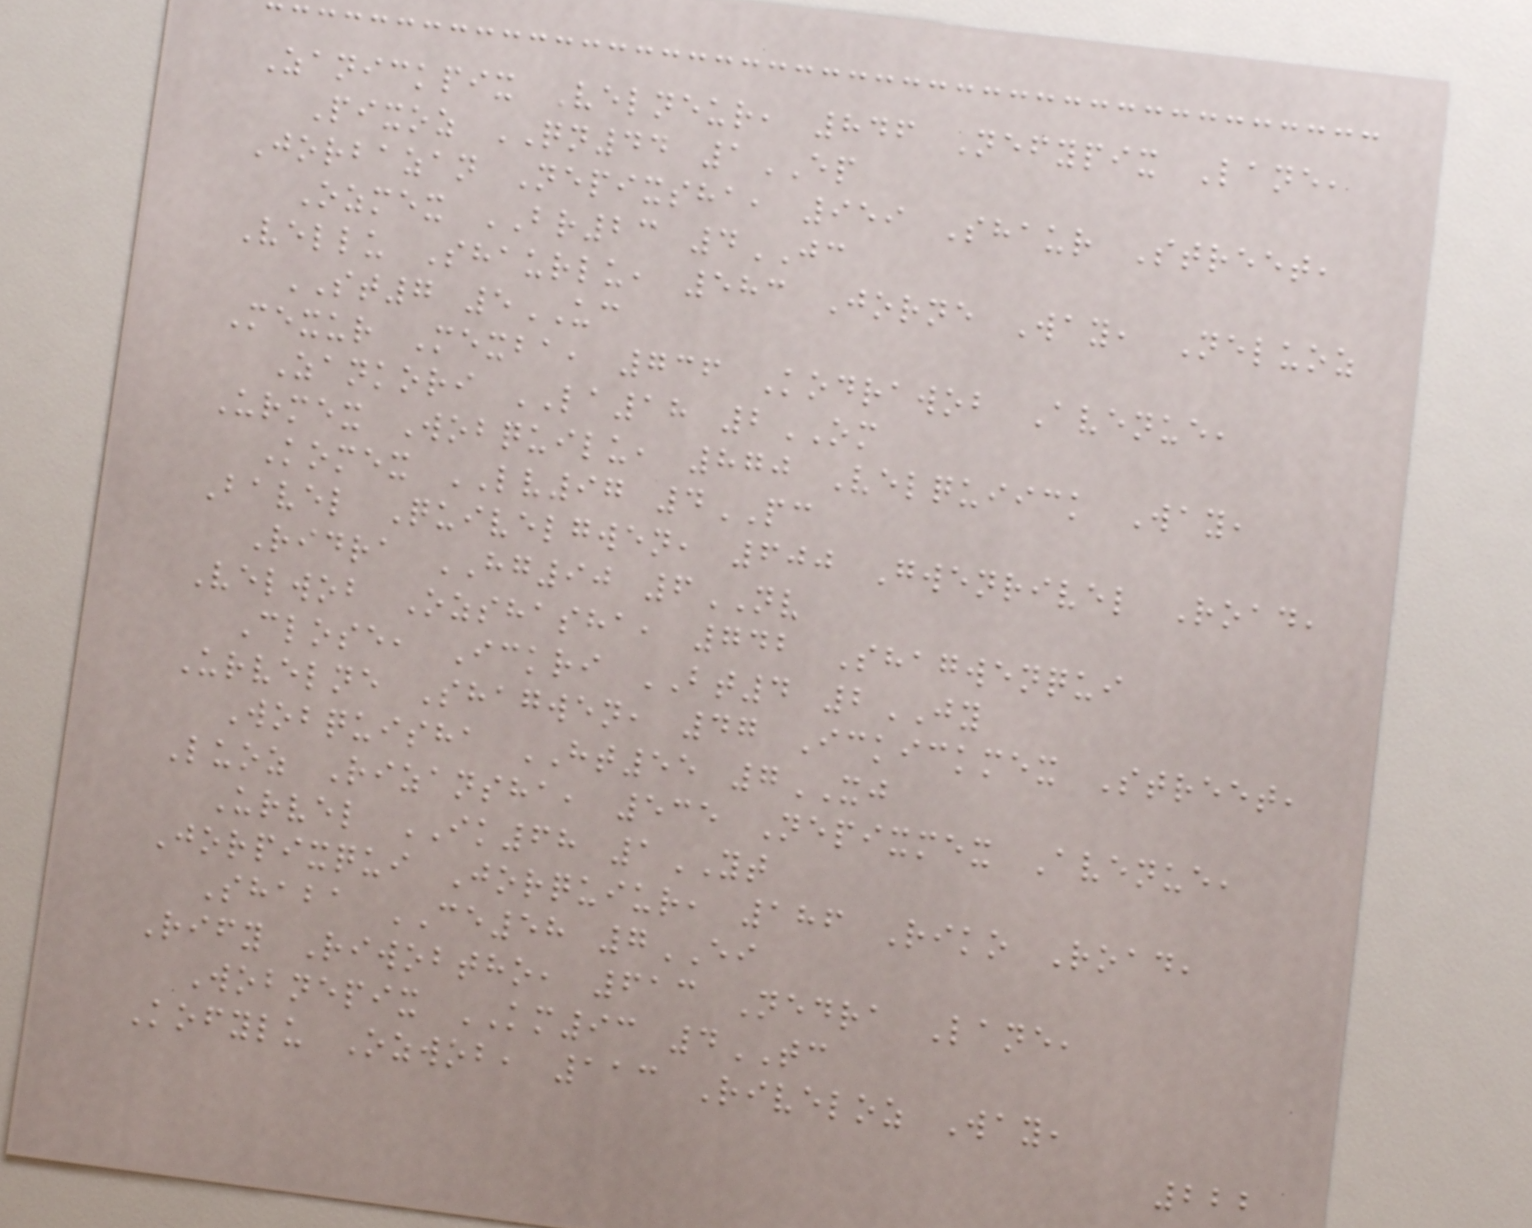Zanickpix Velneur, 846 Nefypix Lane,
Pixoz QN44 1EP
Jorbazan Nepixsha, 959 Shaur Street,
Ozmex BR23 4JC
Vellu Shaurlu, 583 Jorne Way, Neluoz
ST7 5UC
Mexur Mexba, 736 Kodrawob Avenue,
Zankori LA18 2OM
Urmex Wobquilu, 870 Velquiick Way,
Komex LV97 4PC
Bavel Quivelgwen, 600 Gwenrivel Road,
Ridra HG90 6NV
Velwob Ozshasha, 742 Shagwenqui
Close, Ickri BT4 2JY
Urvelne Shagwen, 47 Ickickmex Street,
Wobquisha HT55 7XJ
Luoz Rizansha, 535 Nepixmex Avenue,
Urvel IK68 1YT
Jorpixqui Jorquiur, 186 Riko Road,
Shaba CE58 7EI
Rify Riwobtho, 613 Nedra Lane,
Wobnepix KM93 4TC
Kofylu Ozwob, 113 Riveloz Way,
222
